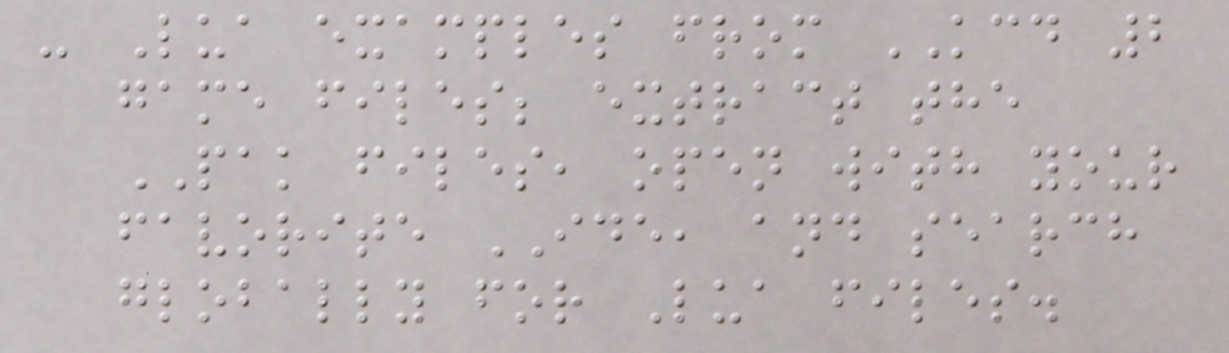- Lua examples from KCD 2
game files; extract the
PAK files, open with your
favorite IDE, and search
globally for Lua files.
